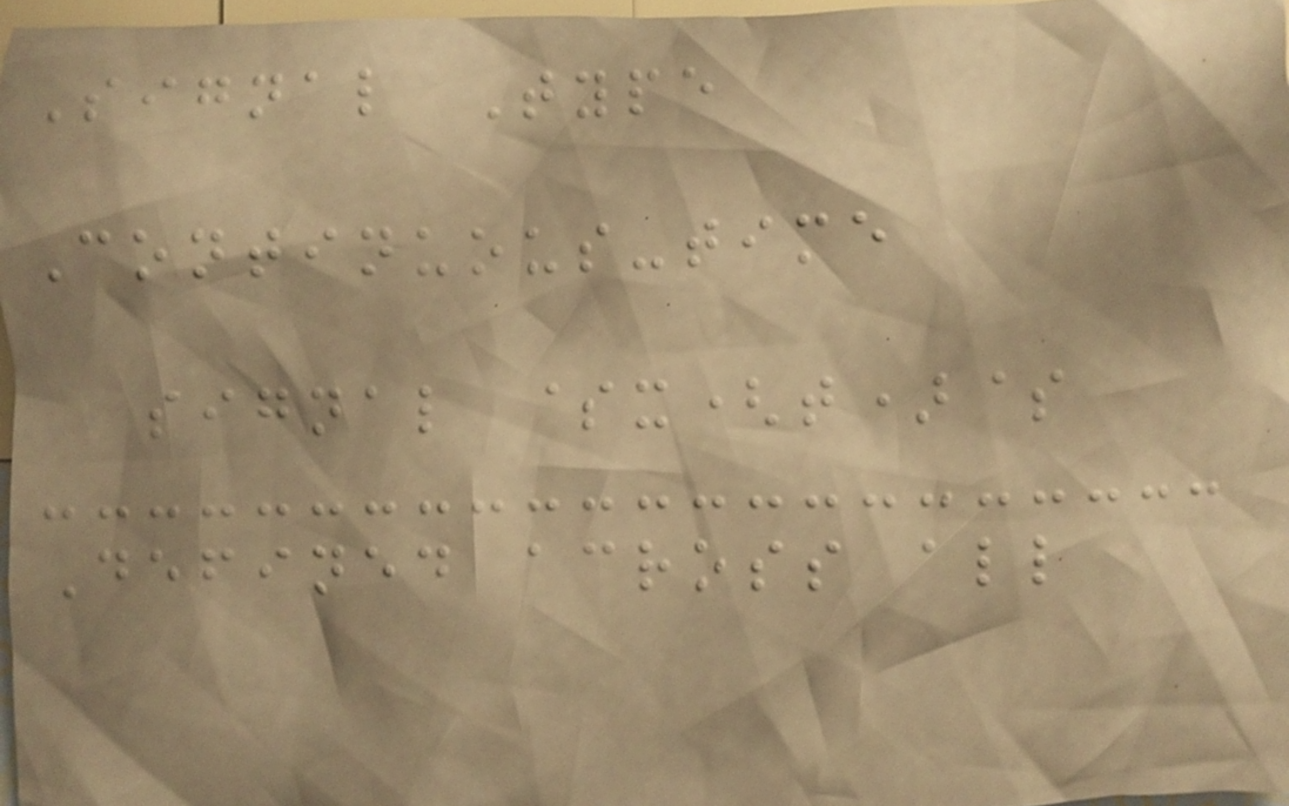Signal Type
Continuous-time
signal $x(t)$
Defined across all
